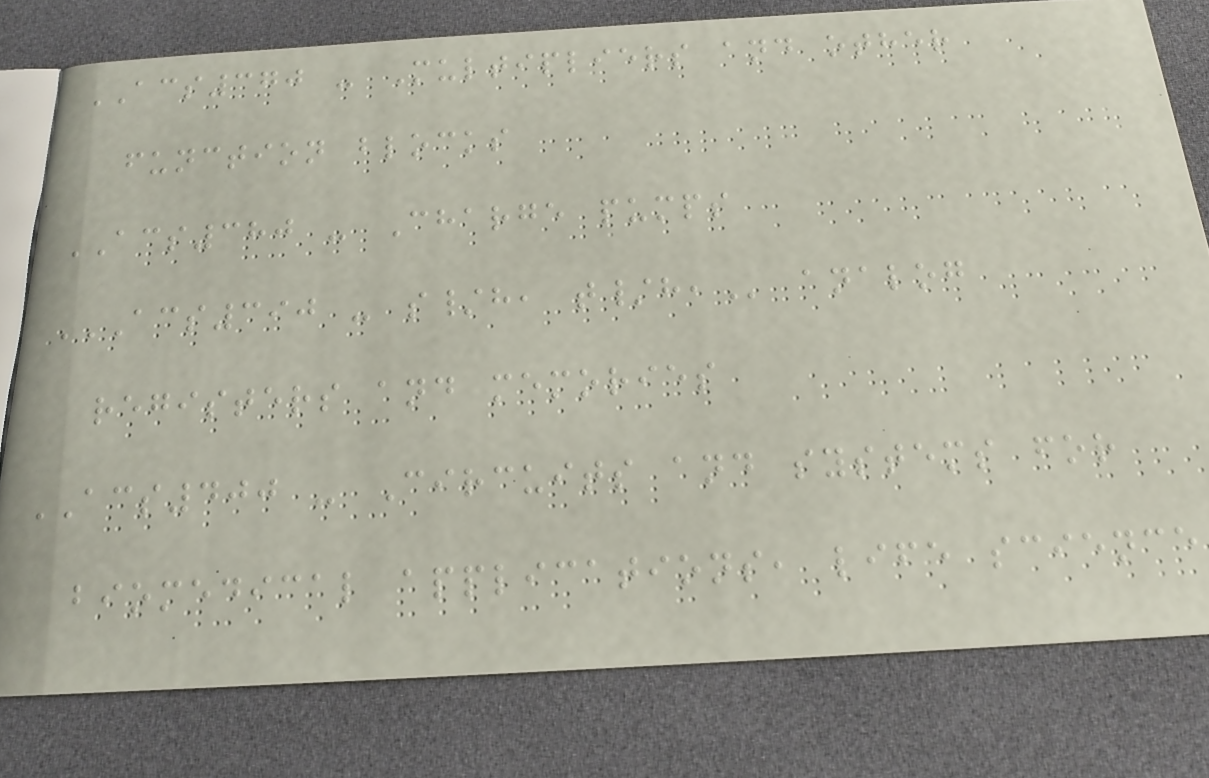ACS370 - Multipliers and other
function blocks
ACS380 - Charge pumps
ACS390 - S/H, T/H, analog
registers and memories
ACS400 - Circuits and systems for
biomedical applications, life science
